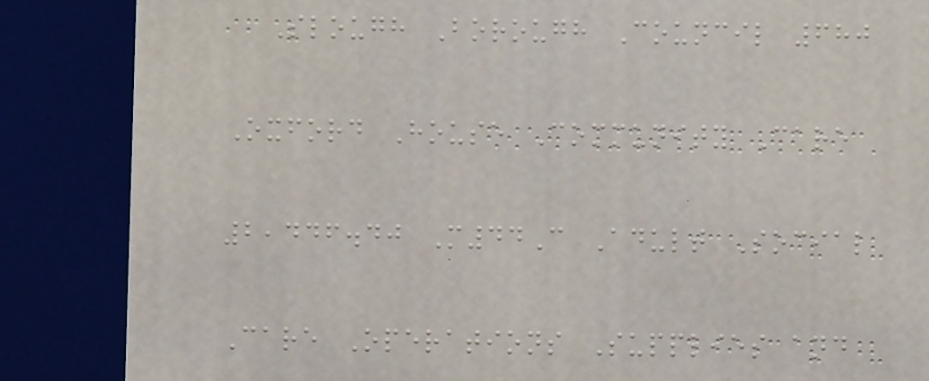Slough Borough Council 680
Oxford House Community Care
2,446.40 M44C Adult Social
Care Operations Supplies and
